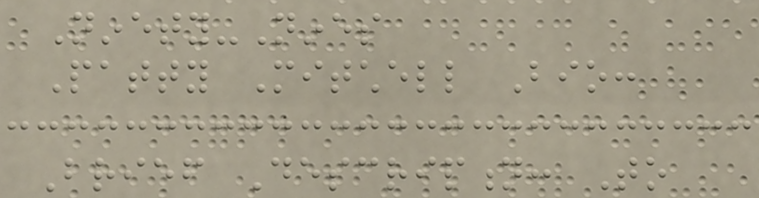Ninety-Nines
Patty Mitchell Bio:
Brief Description: To
